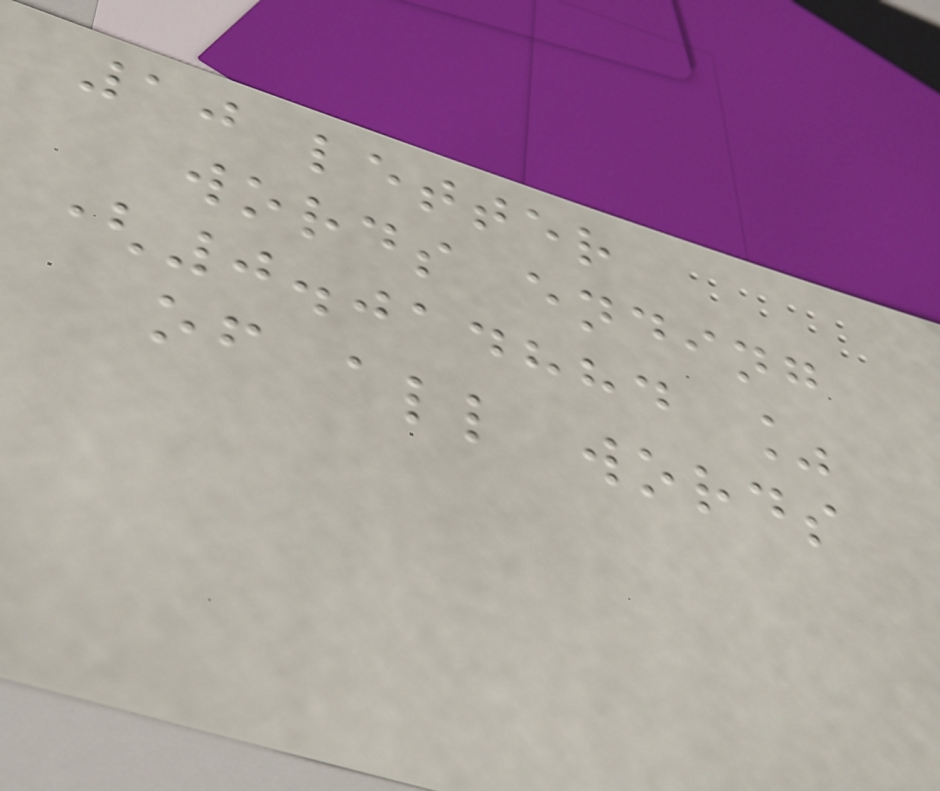10 letter
words ending
(0.014884 %
of all words
